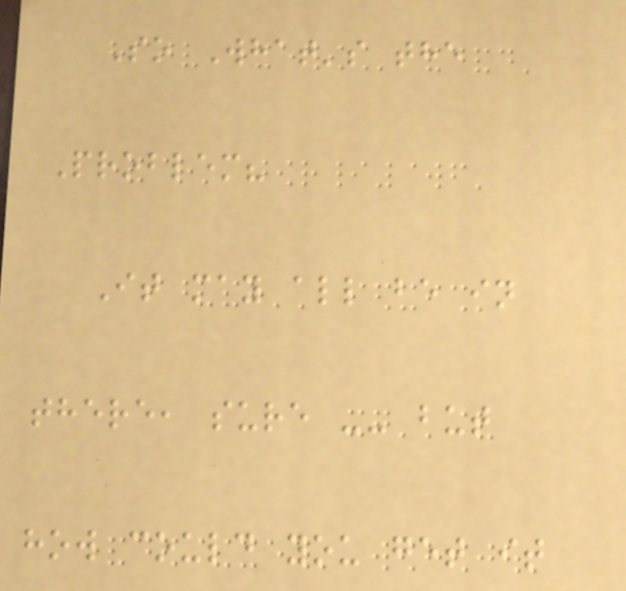So What's the
Problem?
It may all be in
there, sure -- but
how could you get it
